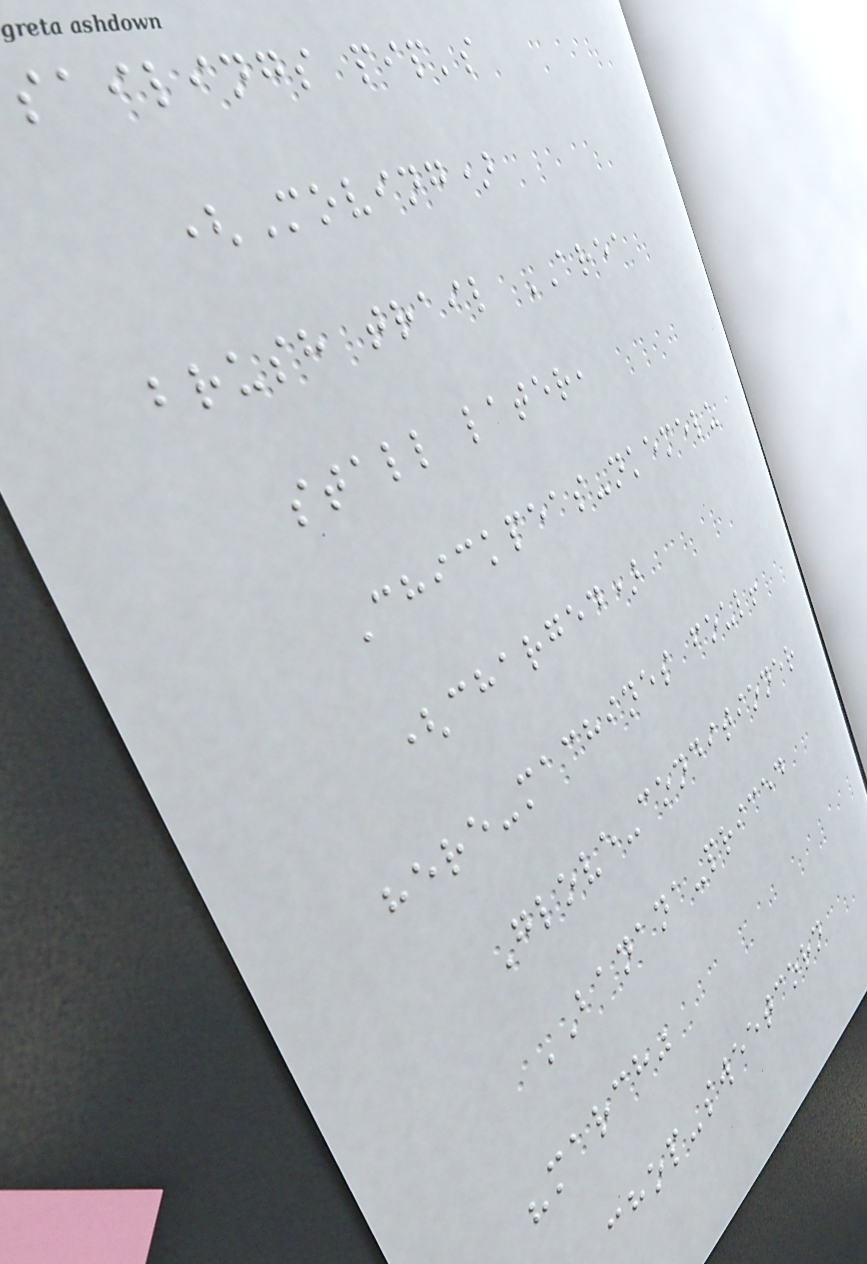sailings pip's
(Moving)
brush trail AREA
stall later,
Chickpeas-nkemelu
(charged)
here-machines foul!
Glove-conditioner
BANANA-priced
"march"
chop-sweetcorn
